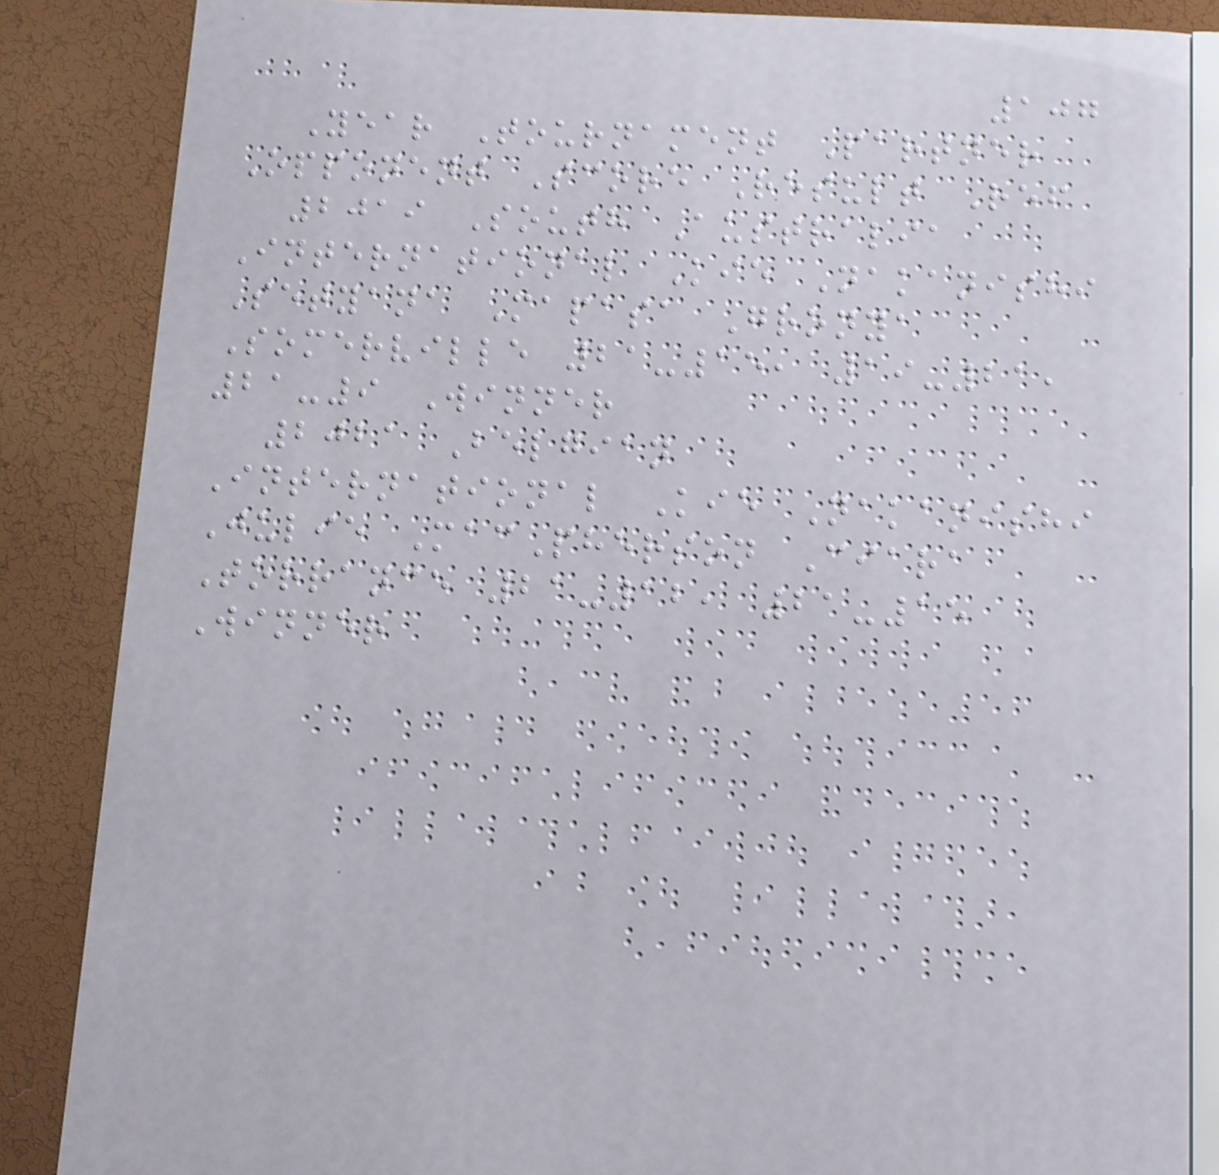107
Year Tournament Partner
Opponent Score Result Ref
2019 South Australia
International Kie Nakanishi
Setyana Mapasa Gronya
Somerville 21-15, 19-21,
21-9 Winner
2021 Belgian
International Kie Nakanishi
Julie MacPherson Ciara
Torrance 21-12, 21-15
Winner
